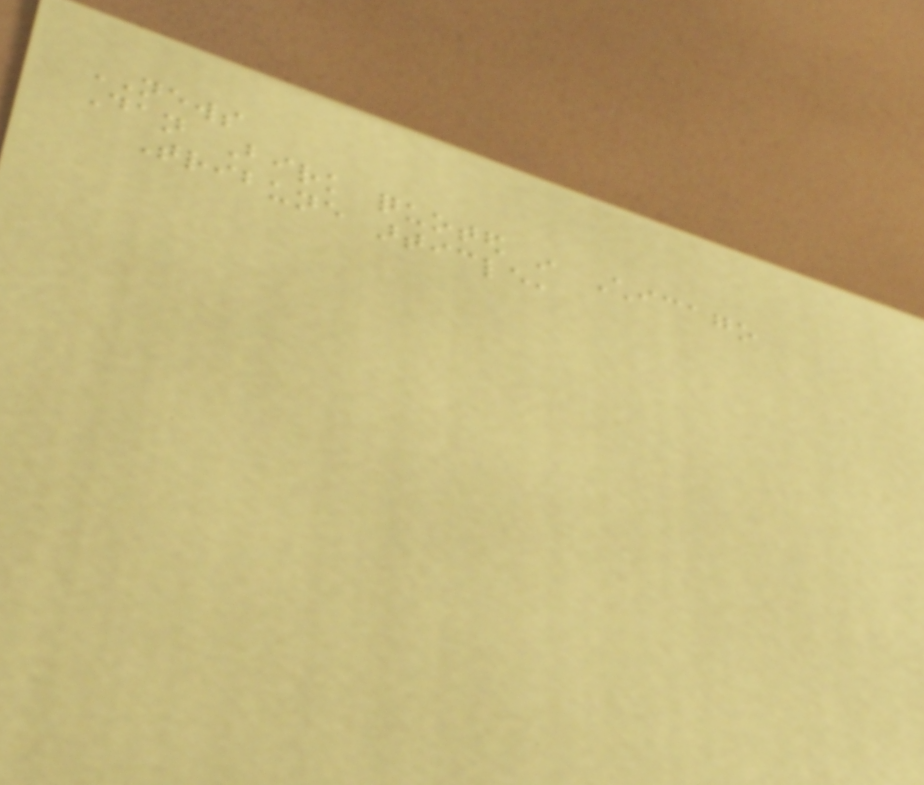NEWS
Dan Birk quoted in Chicago
Tribune article,
